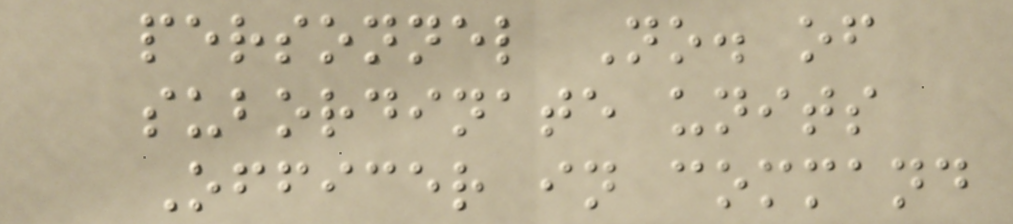personnel No. of
subordinate units
Officer in command
